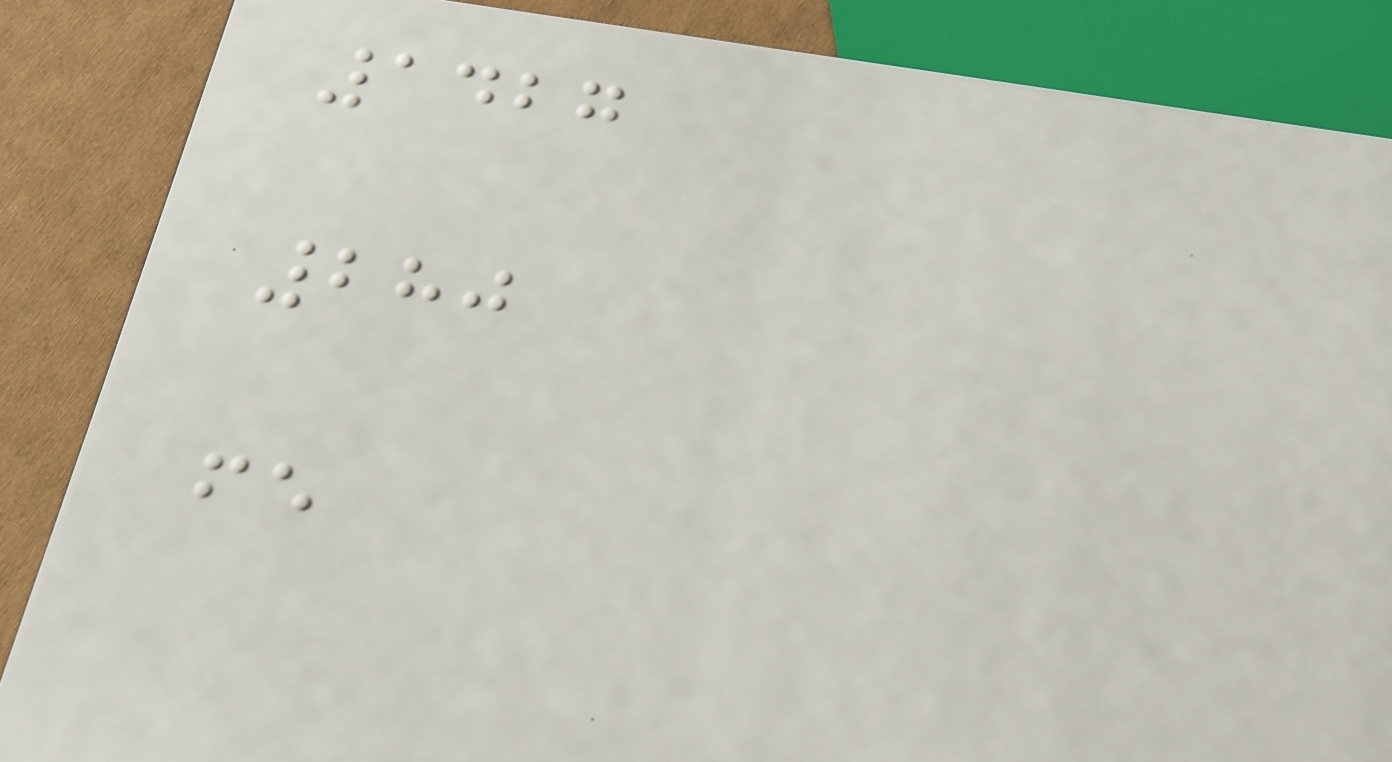1427
280
fe
